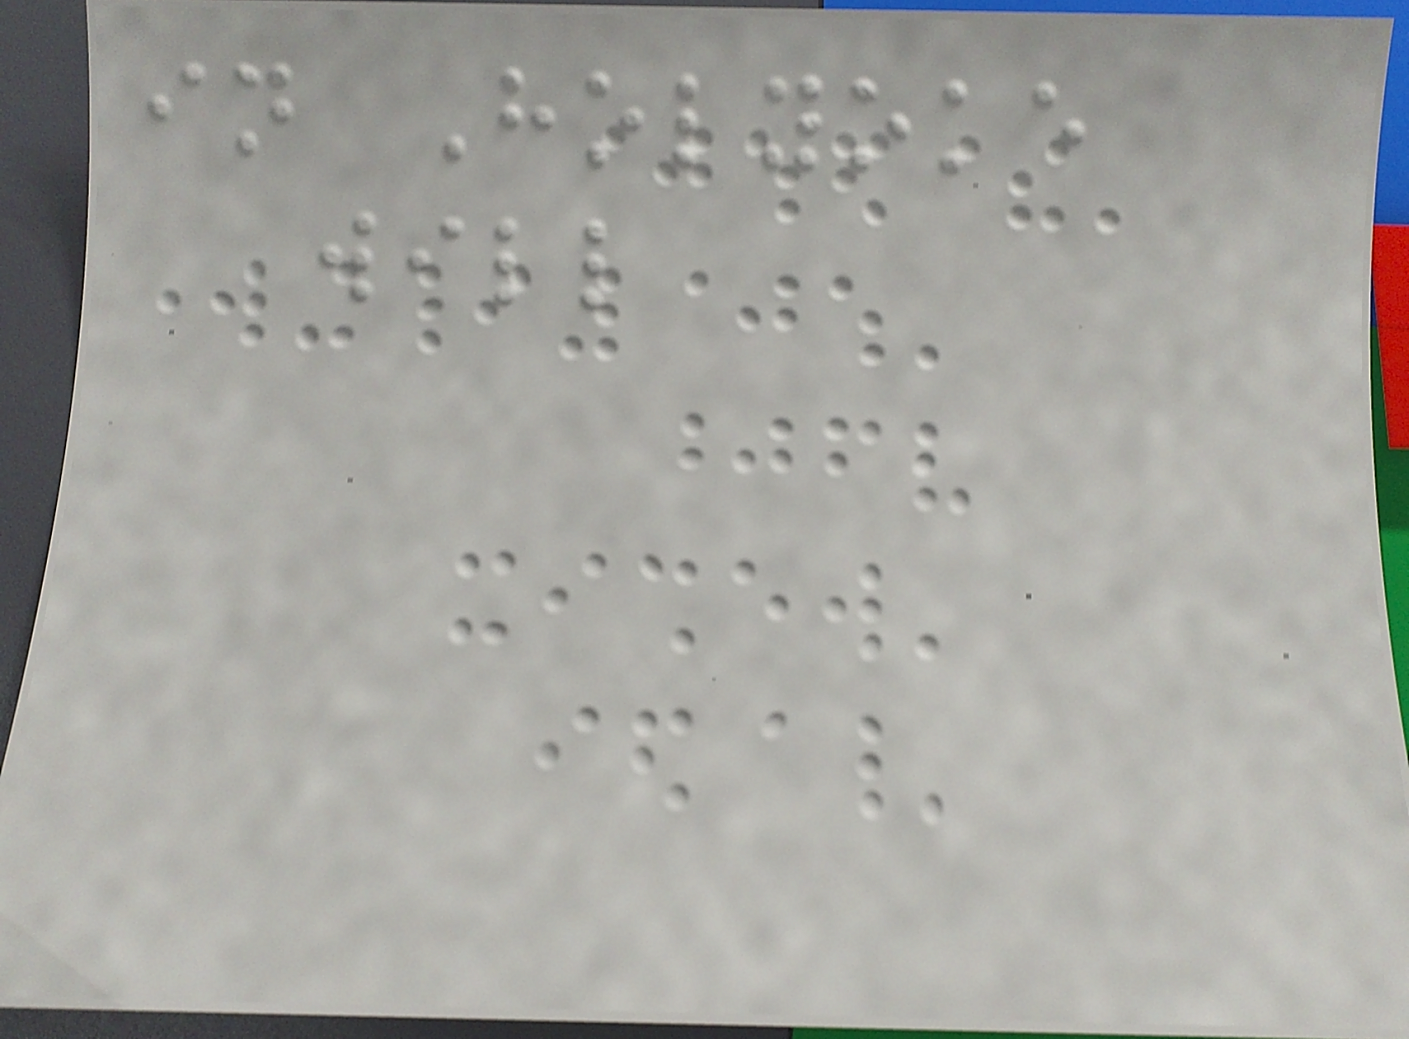in Holyoke
will
